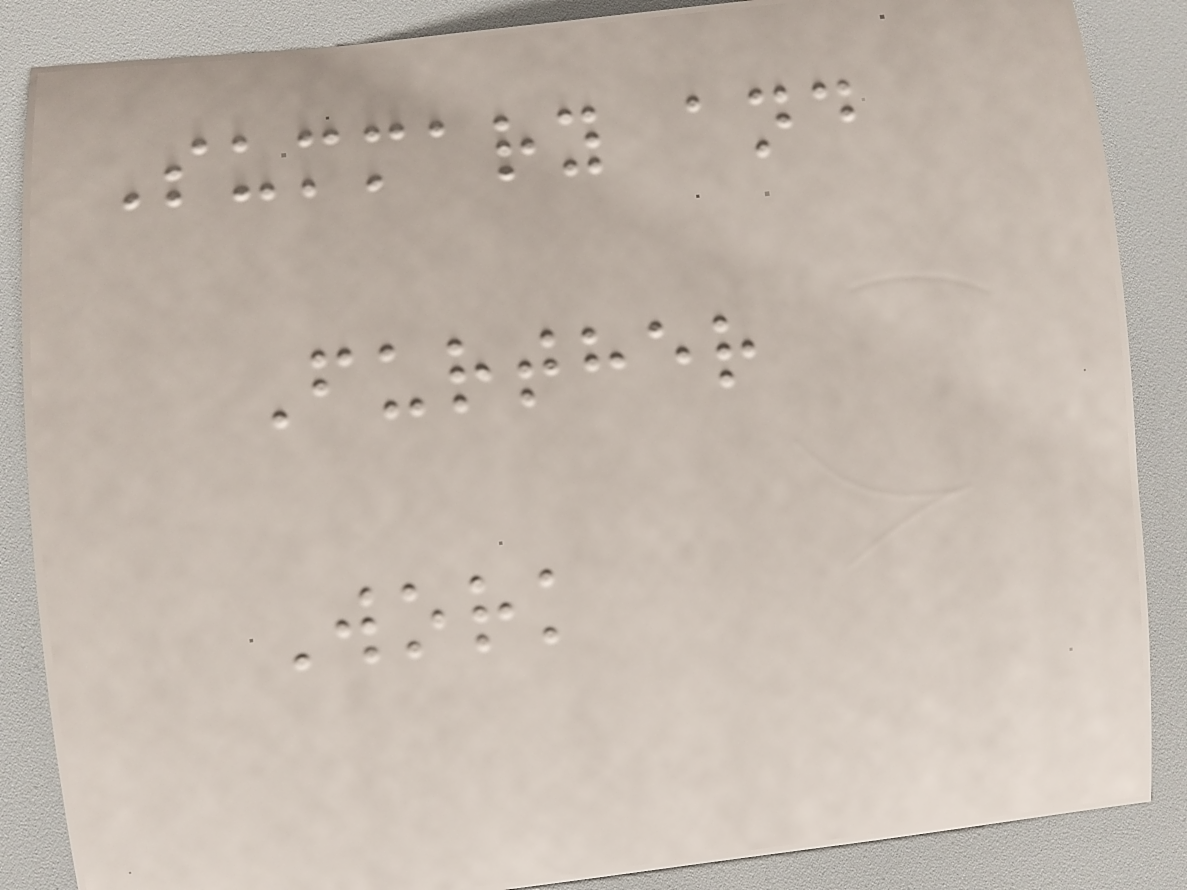Summary and
Further
Work
